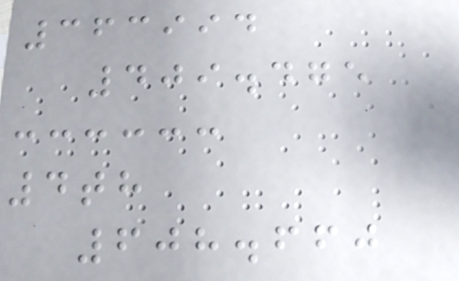363994
409.475
4th
608.660
